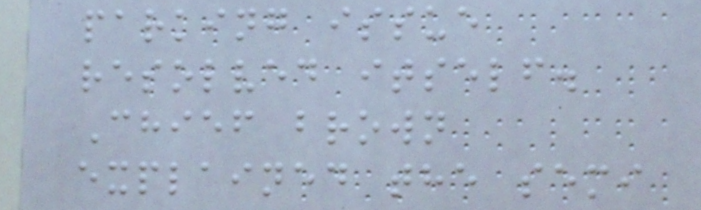parking issue
resolved itself.
Chief brown
explained the semi
